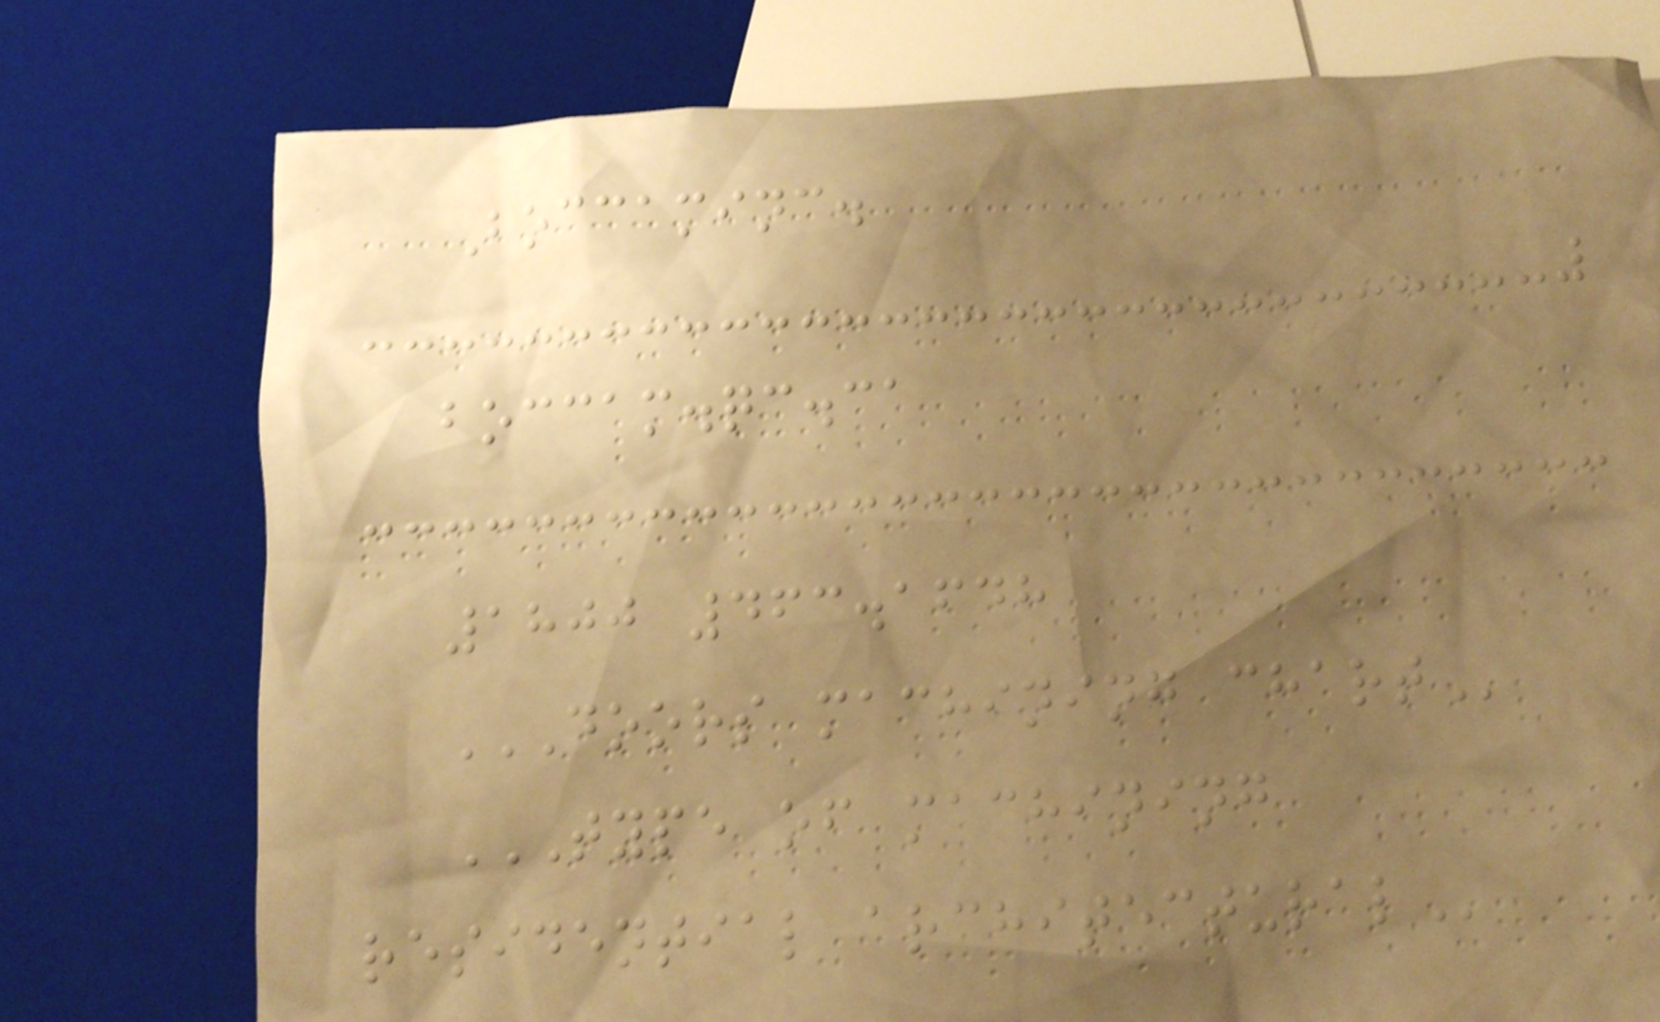Boccaminc.
boccam.qc.ca
1800 463.1648
DOORS MACHINING CHART
TYPE OF MACHINING
RESIDENTIAL ARCHITECTURAL
